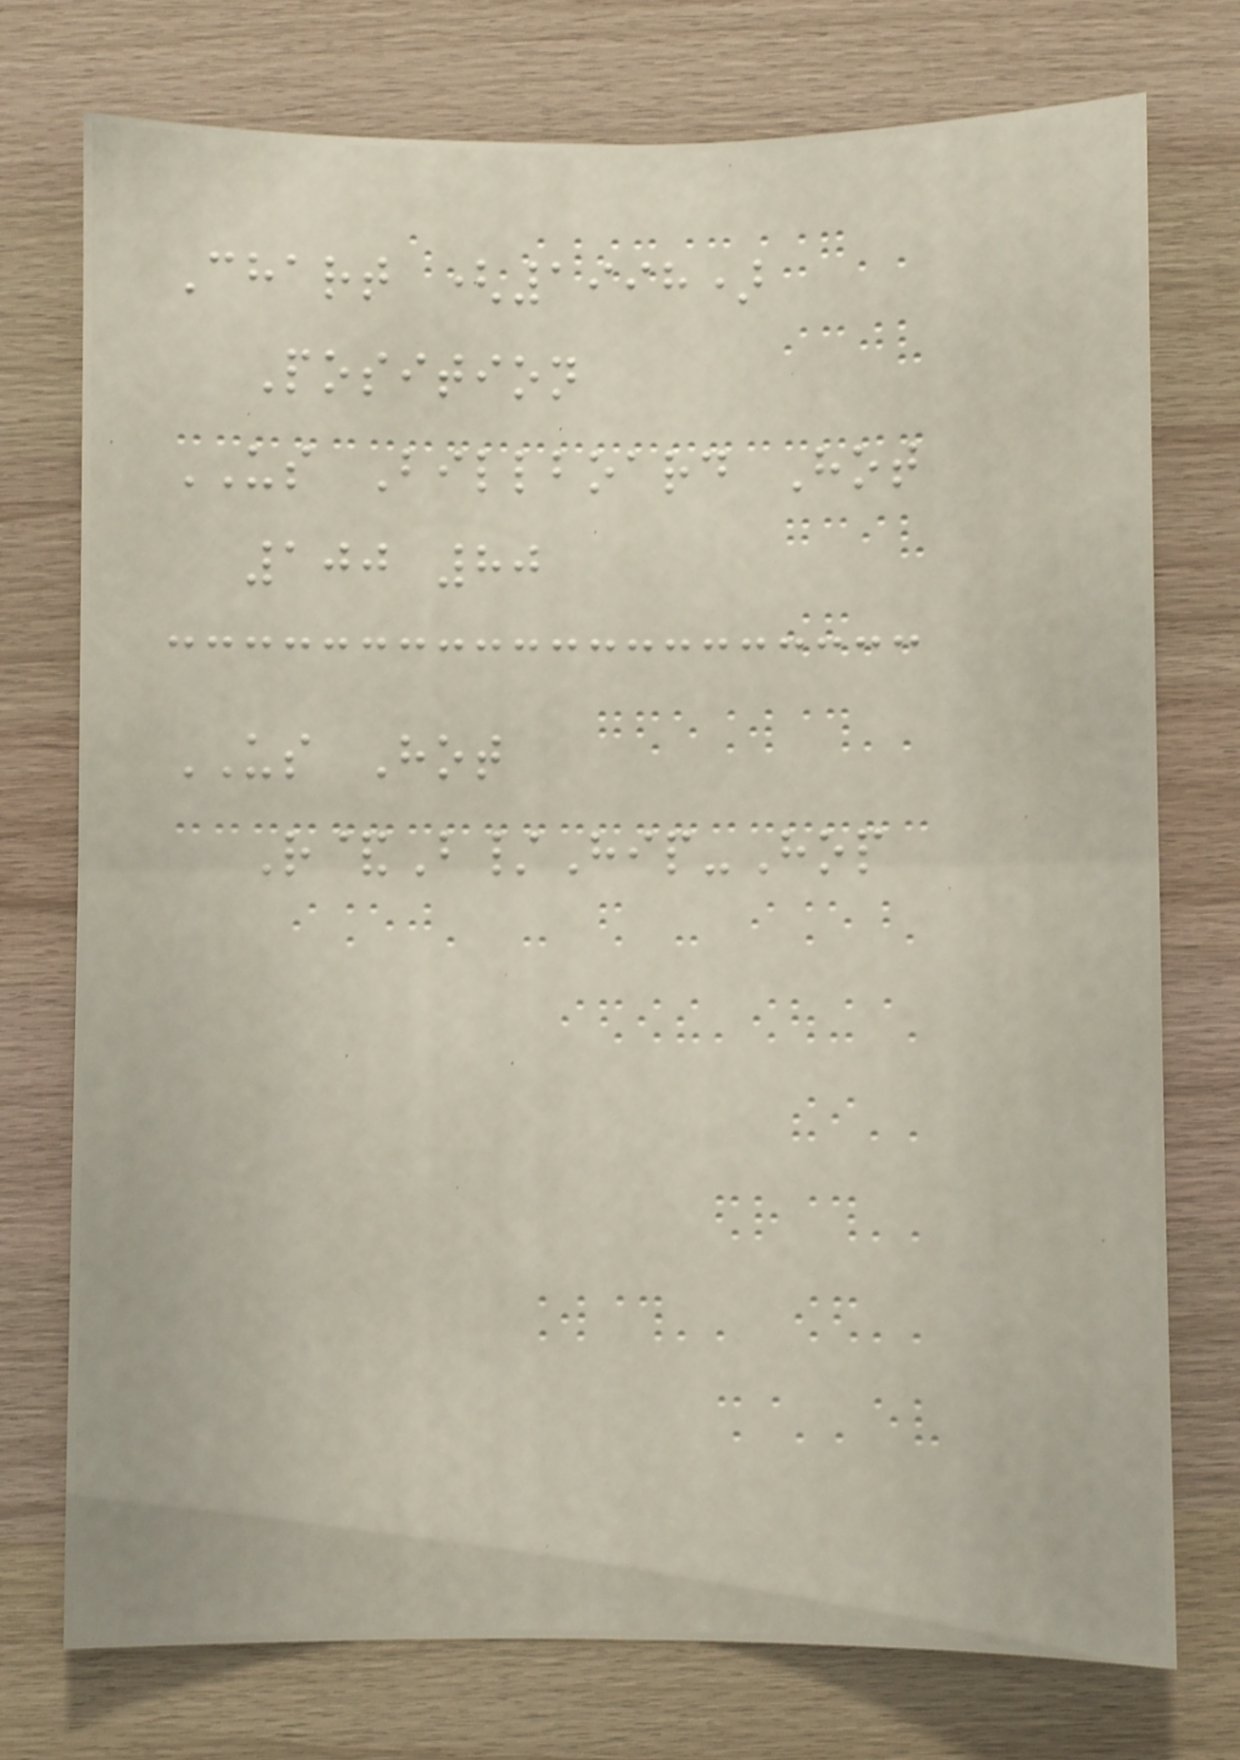Chart (1998)
Position
US Billboard Hot
100 80
US Hot
R&B/Hip-Hop
